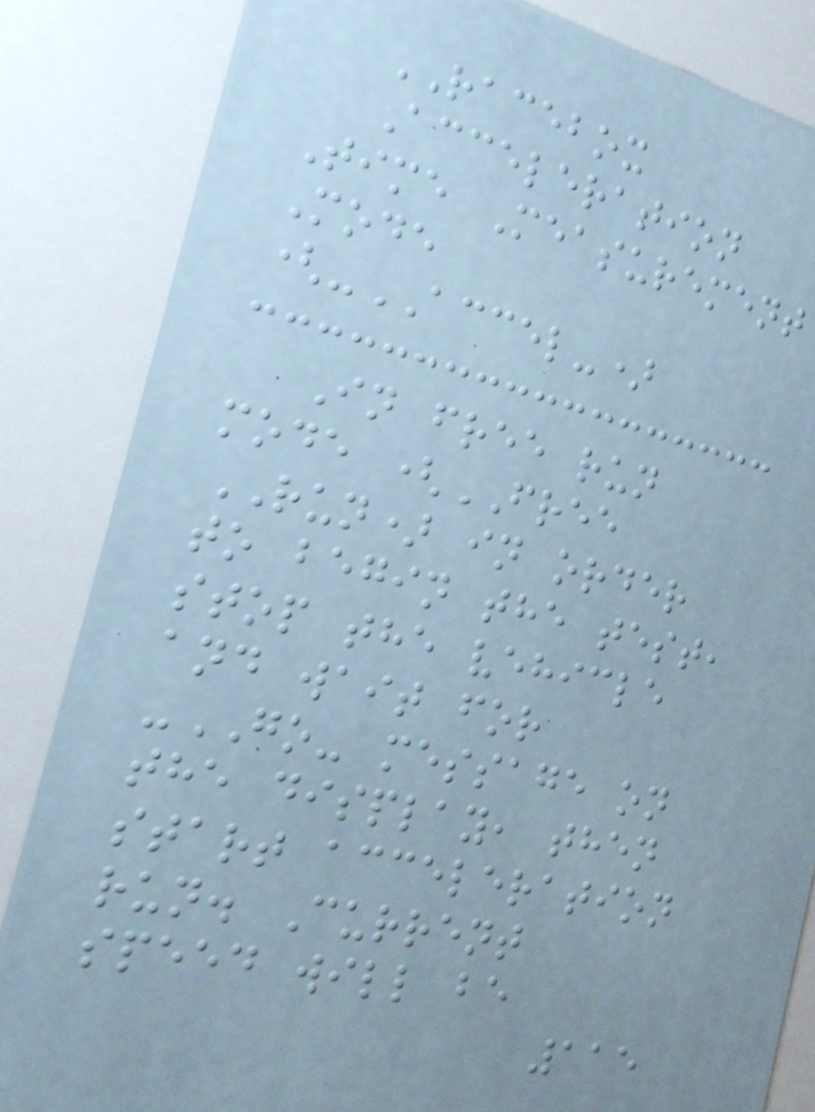RACEBOX
Acceleration
Time Measurement
Mode
(-ACCEL-)
In free run
mode (FREE
RUN) in order
to begin the test,
stop the vehicle
and wait for
-GO- message on
the display, then
start acceleration
run. Current
speed will be
115
